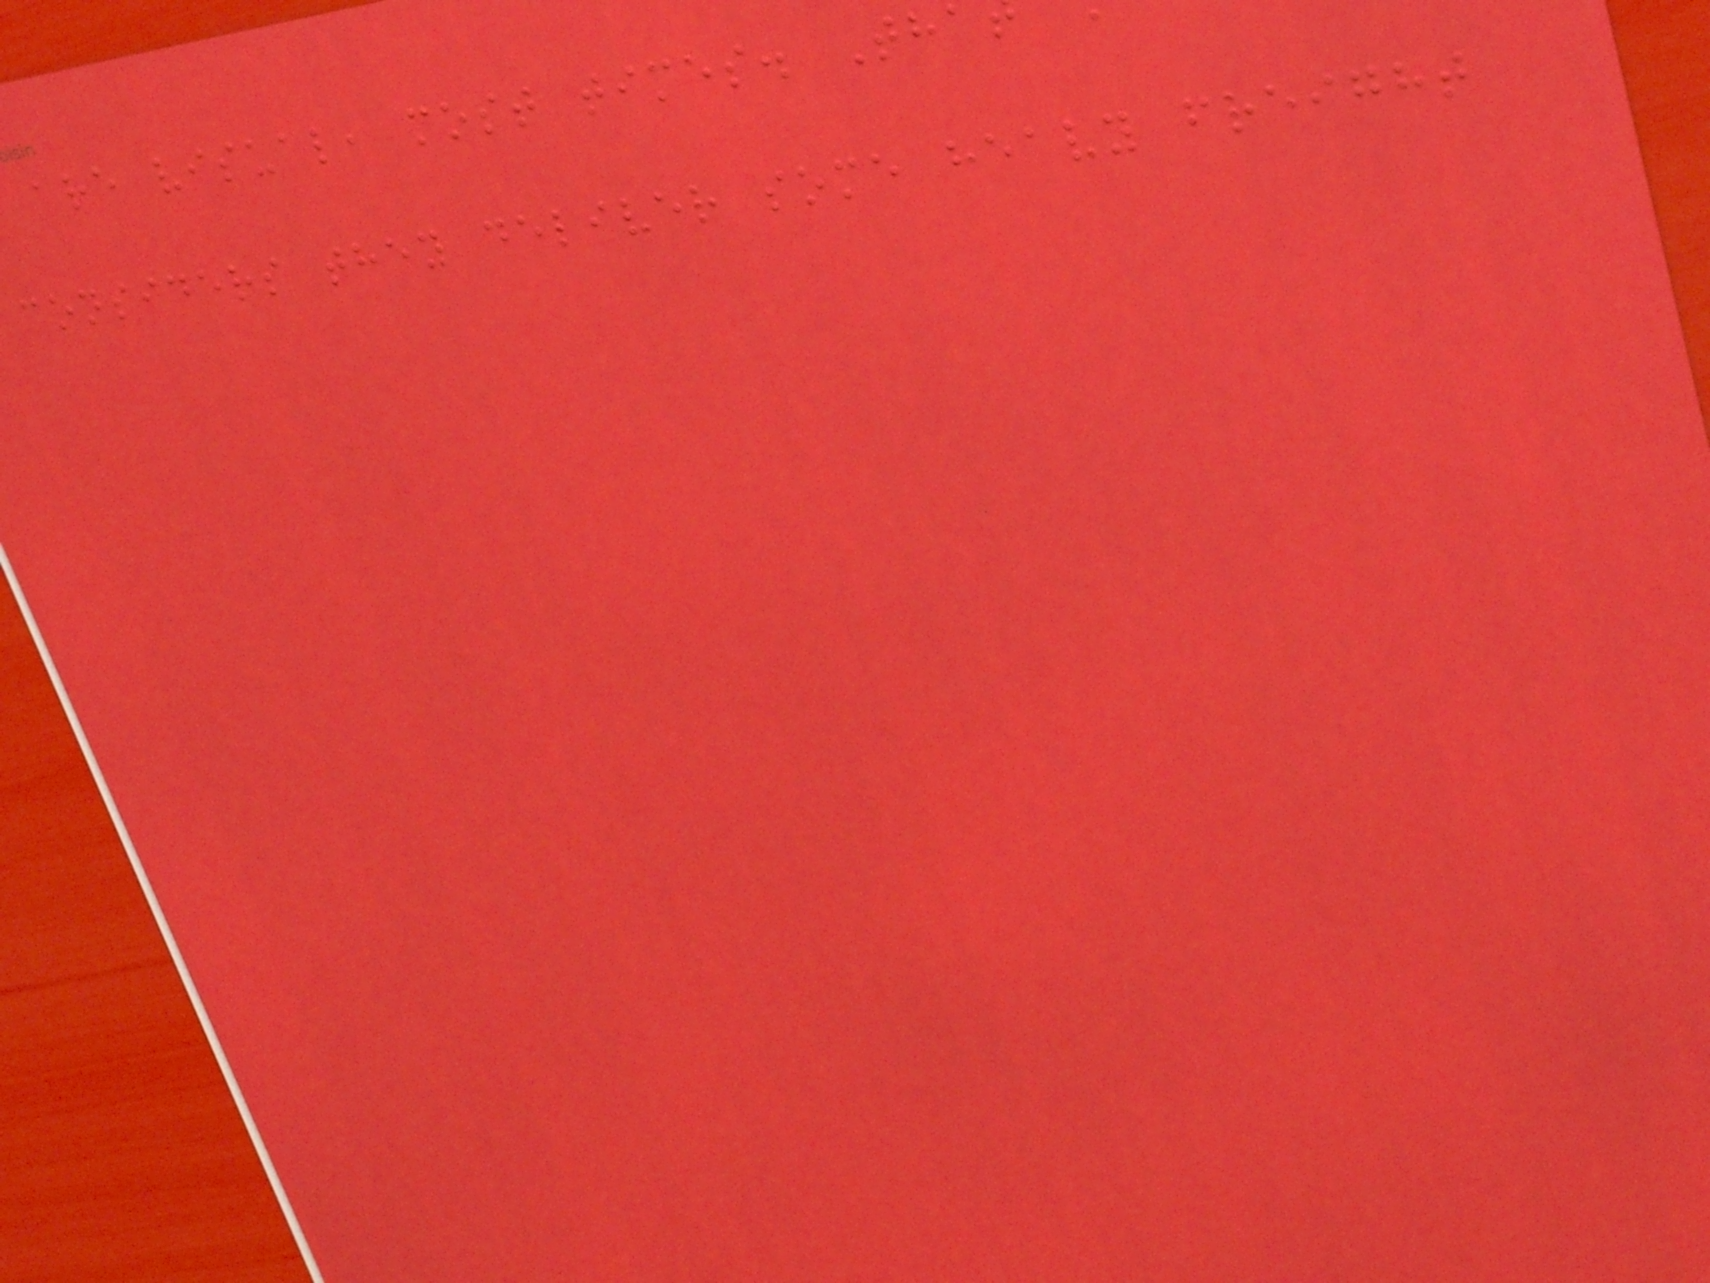are visual, most times. Tha
considers they deliver some heavy freight
